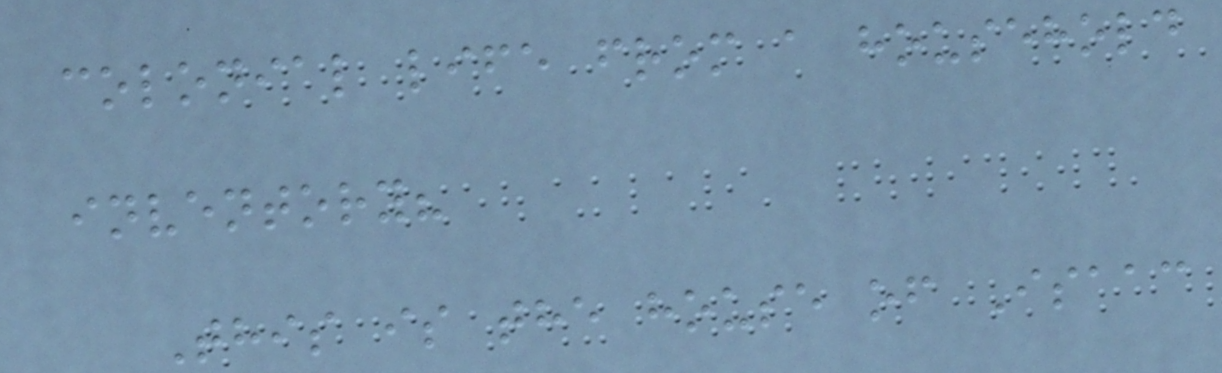colonial life from a household
inventory?
This is the house of Isaac
